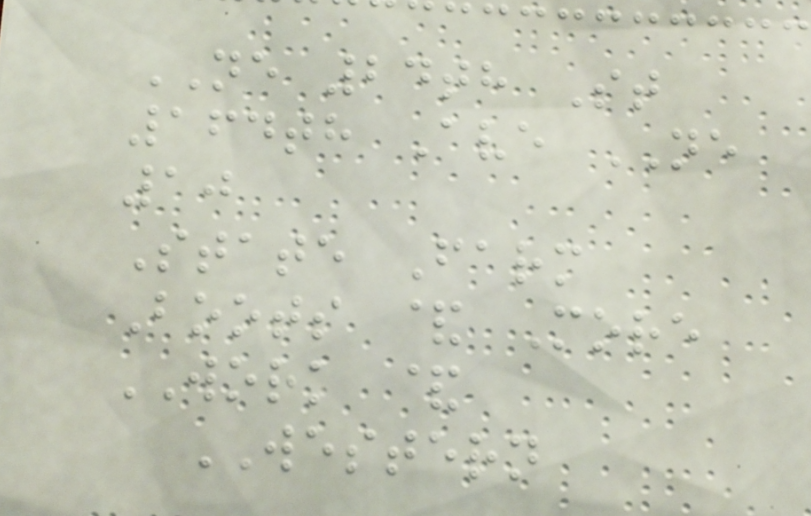NE 24th St
164th Ave NE
10
State Farm
Boots & More
WORK &
WESTERN
